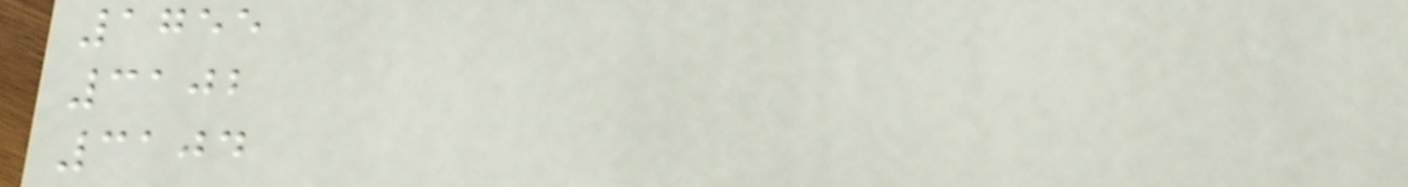1755
3102
3104
